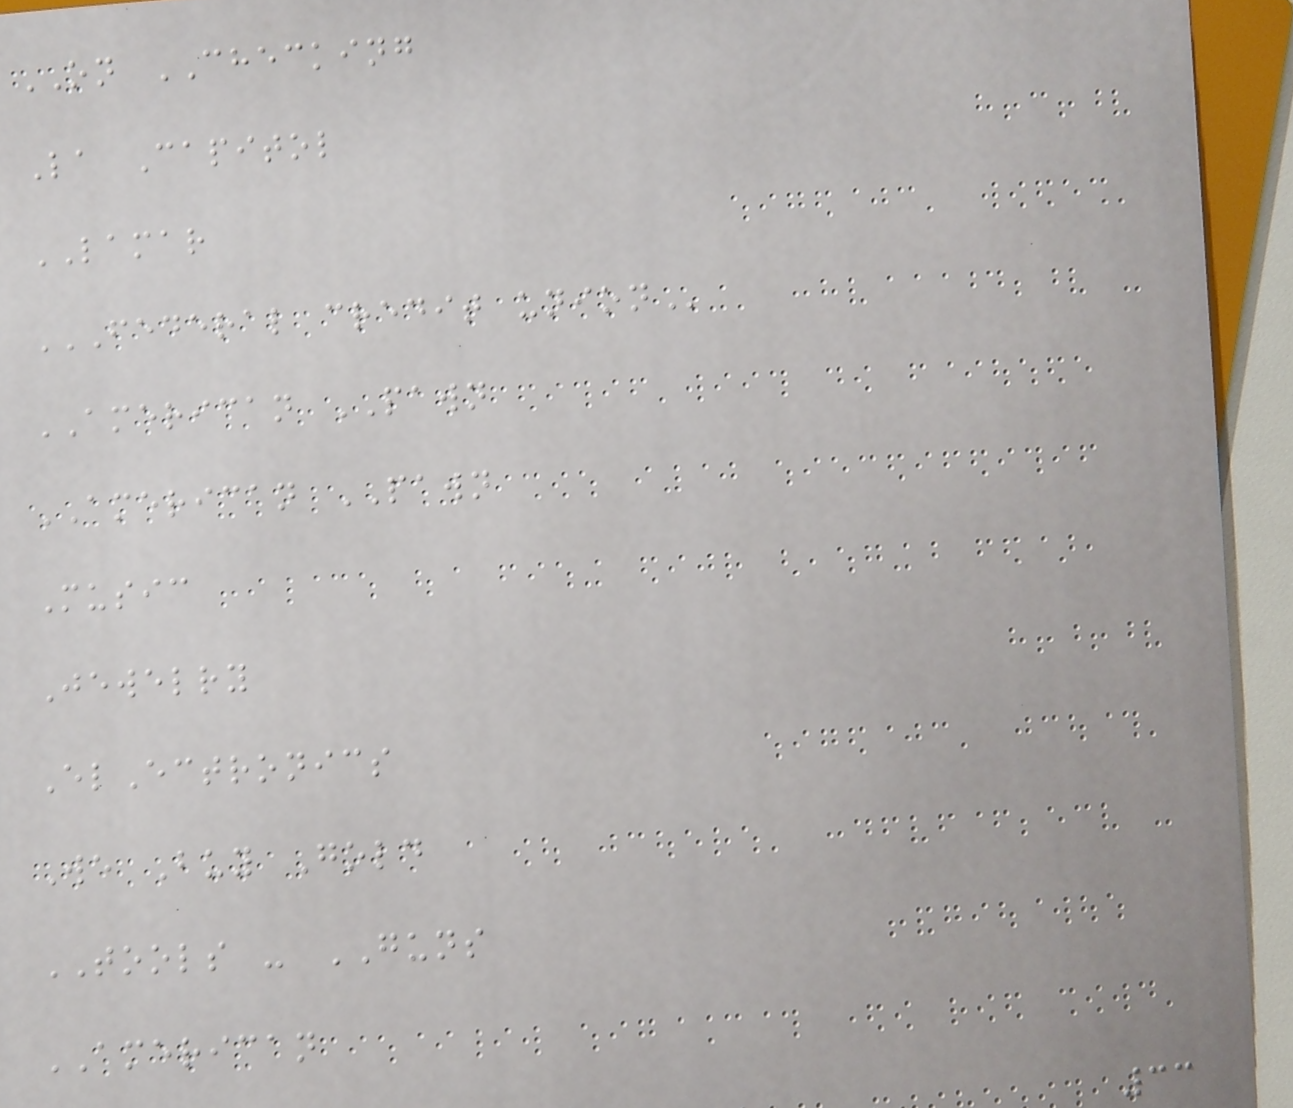ON CHECKING
La Capitol
LAMAR
FEDERAL CREDIT UNION
AMERICAN PAWN
AMERICAN PAWN
Music
Jewelry
ElEctronics
We Buy Gold
TOOLS - GUNS
AMERICAN
33
